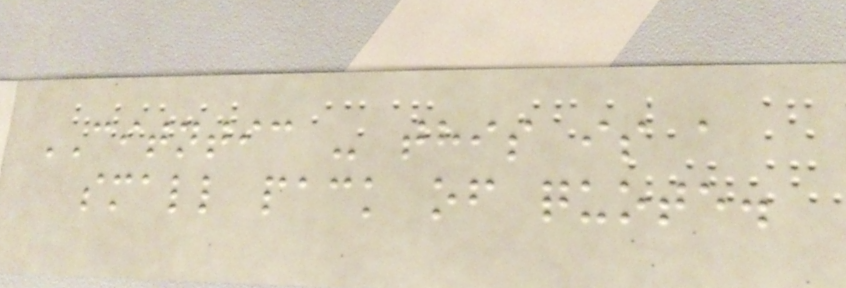CITNTIC - this is a
small pack of quote.
